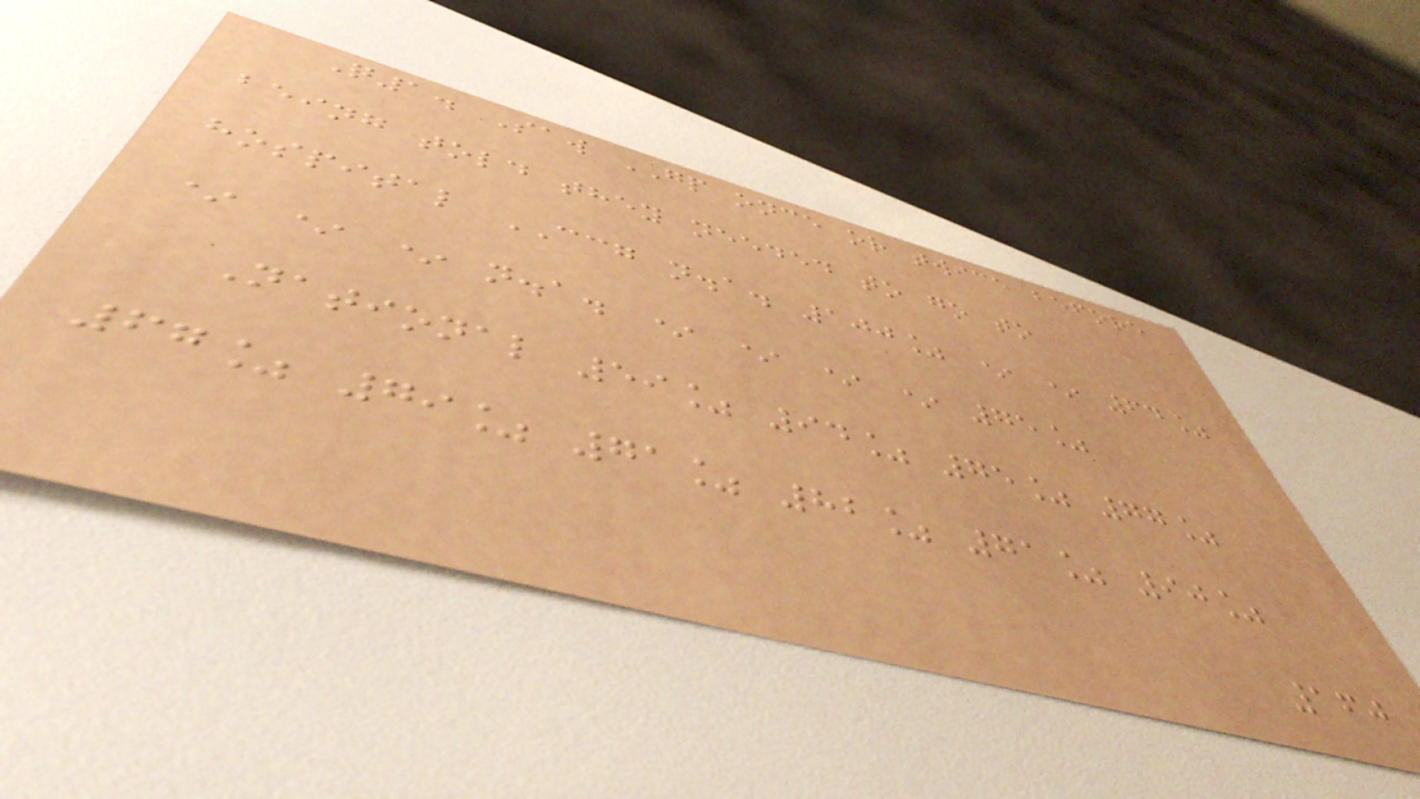Q1. Saw GP once or twice before
being told they needed to go to
hospital CCG n.a. 100% * * 64%
* * * n.a. * * * * 75%
National 59% 94% 75% 77%
67% 79% 71% 82% 71% 90%
160
